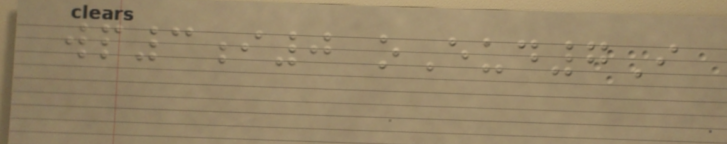wp3i0 oEud7I
